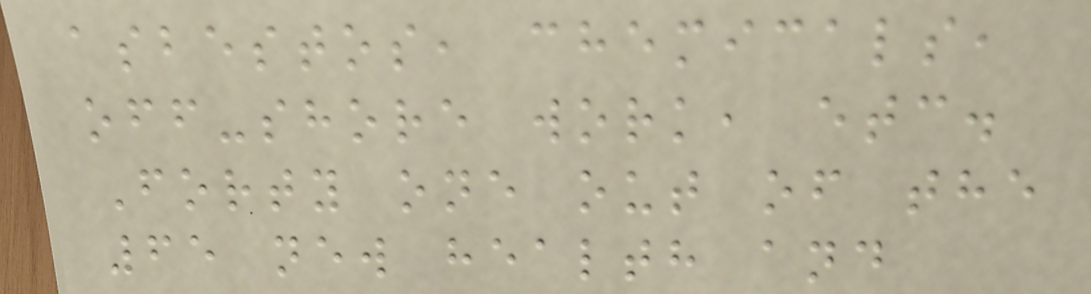asbestos, chemicals,
off-shore work, etc.
Forty one out of the
65 new health and
